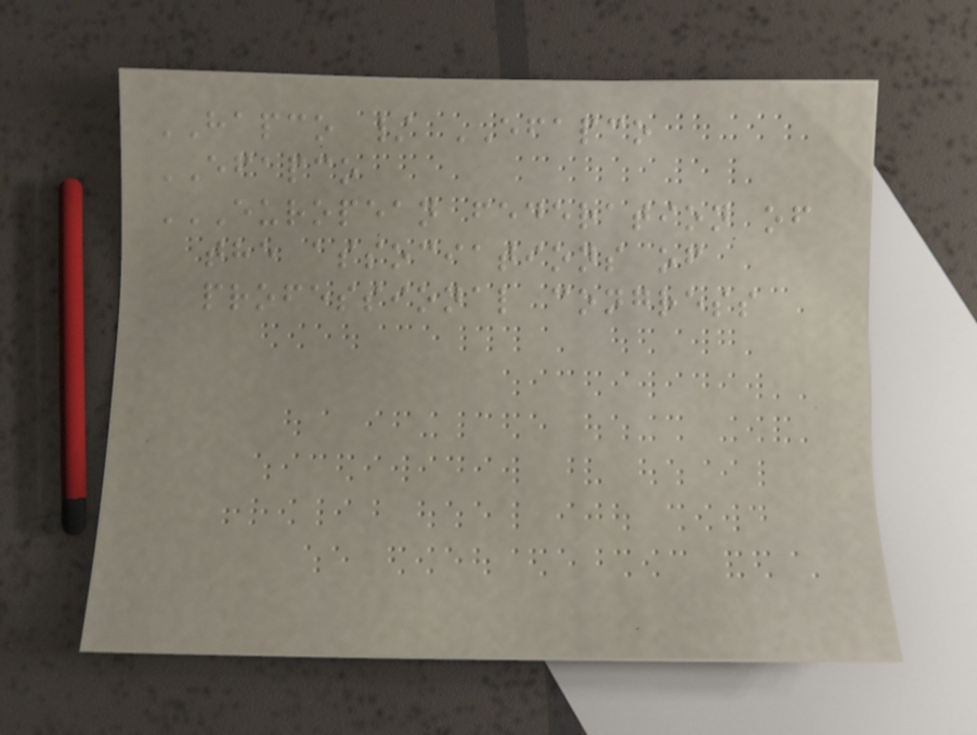HAPCO / EFAPCO
EFAPCO
EUROPEAN FEDERATION OF
THE ASSOCIATIONS OF
PROFESSIONAL CONGRESS
